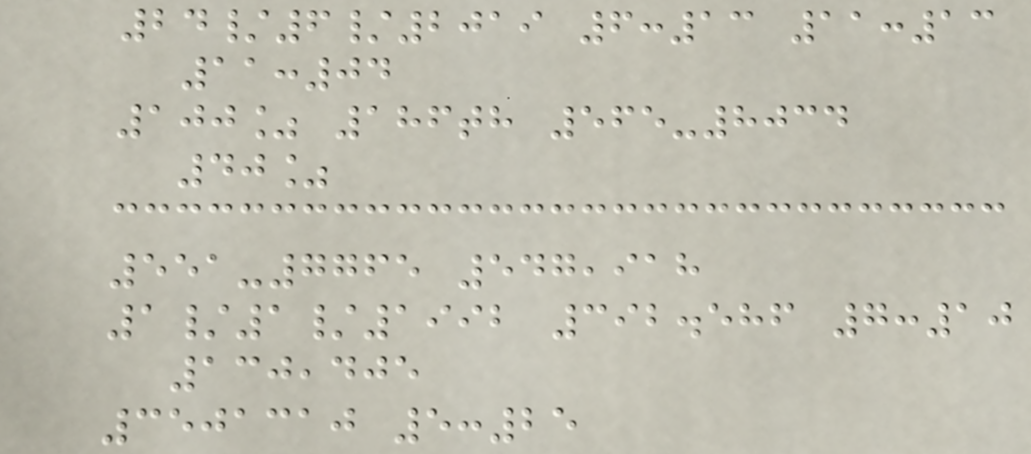24/6/2019 6:13 11:13
11:04
100% 186th 565-8034
40%
551-7765 547,918
1/1/1992 392.586 7:10
130,405
3501310 5:25
